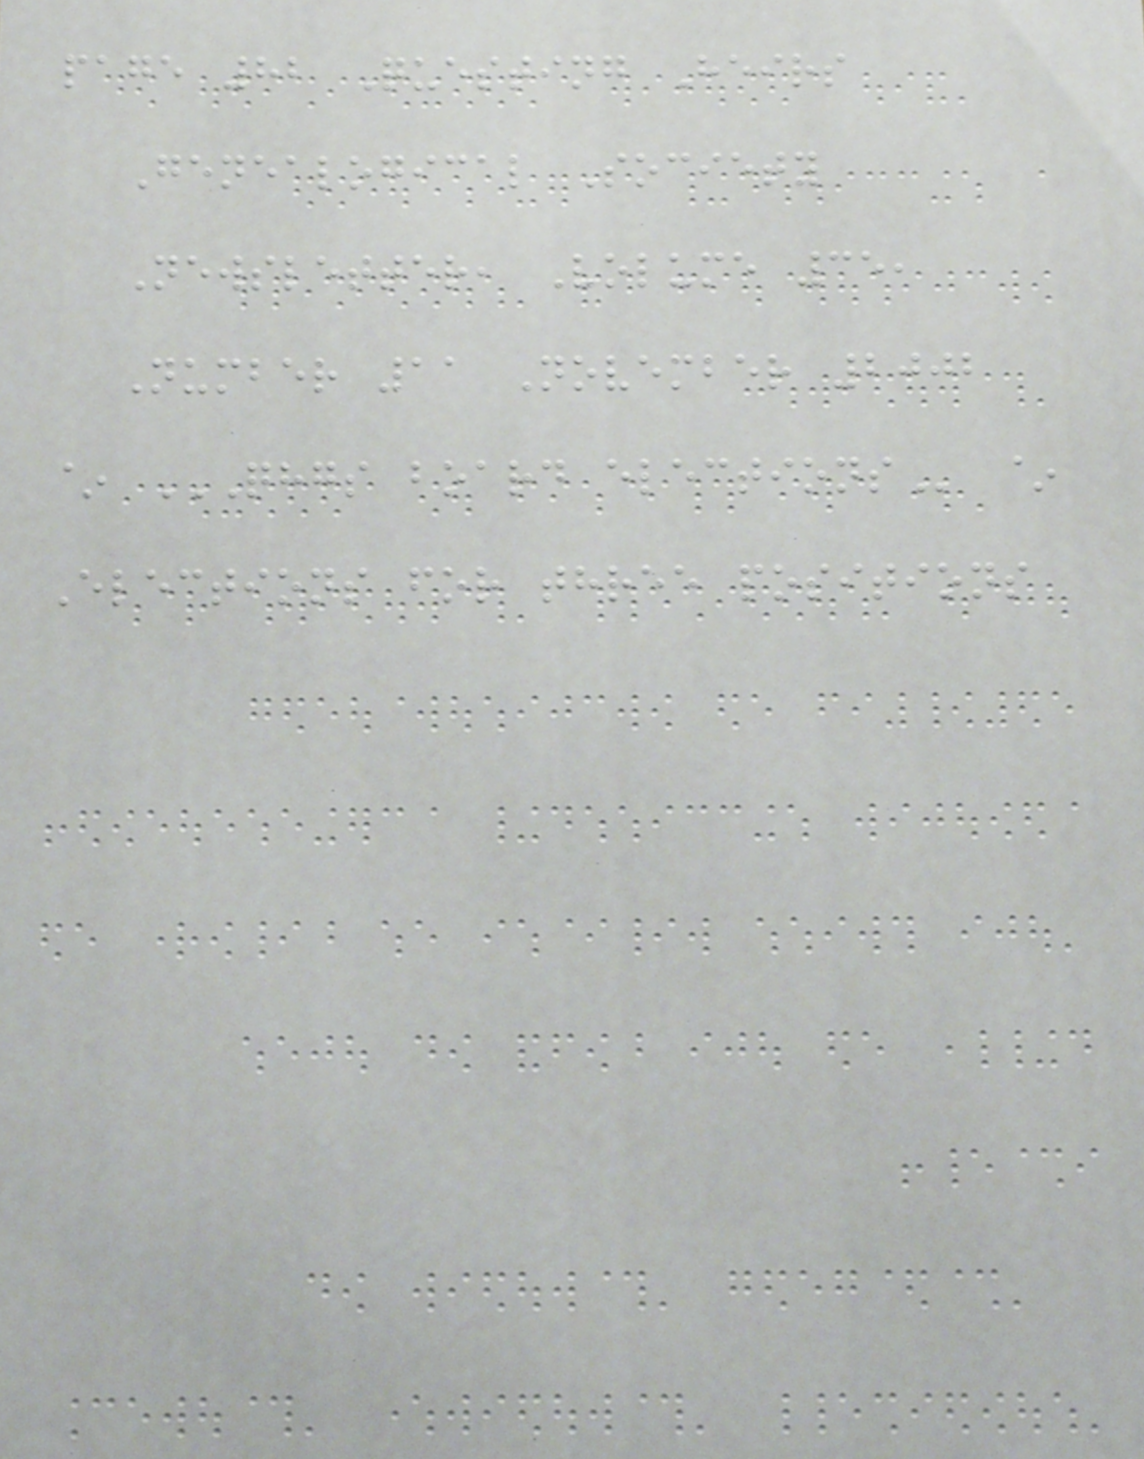page 82 Questing Heirs
Genealogical Society
Newsletter, Volume 35,
Number 11 November 2002
~ QHGS BOARD ELECTIONS ~
Elections for three positions
